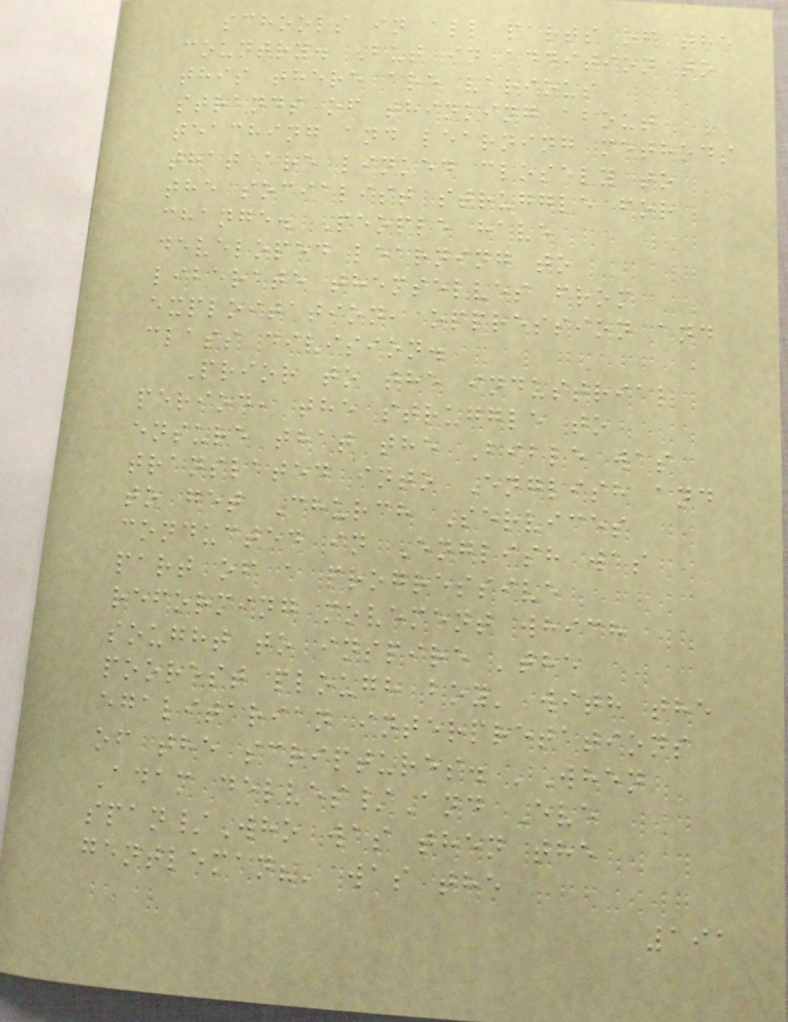schools in all parts of the
country. But in addition to
this there are various
strands of thinking about
teaching and learning methods
that are linked closely to
the socialist struggle for
change. People have
developed learning to
liberate themselves from
exploitation, oppression and
class division.
Prior to the industrial
period, the struggle to
ensure that the Bible was
translated into English and
to get Church Services
conducted in English was
part of a progressive
reforming movement which
sought to inspire 'the
poorest plough boy' with the
egalitarian interpretations
of the scriptures. 'When
Adam delves/And Eve
span/Who was then the
gentleman?' was the
191
